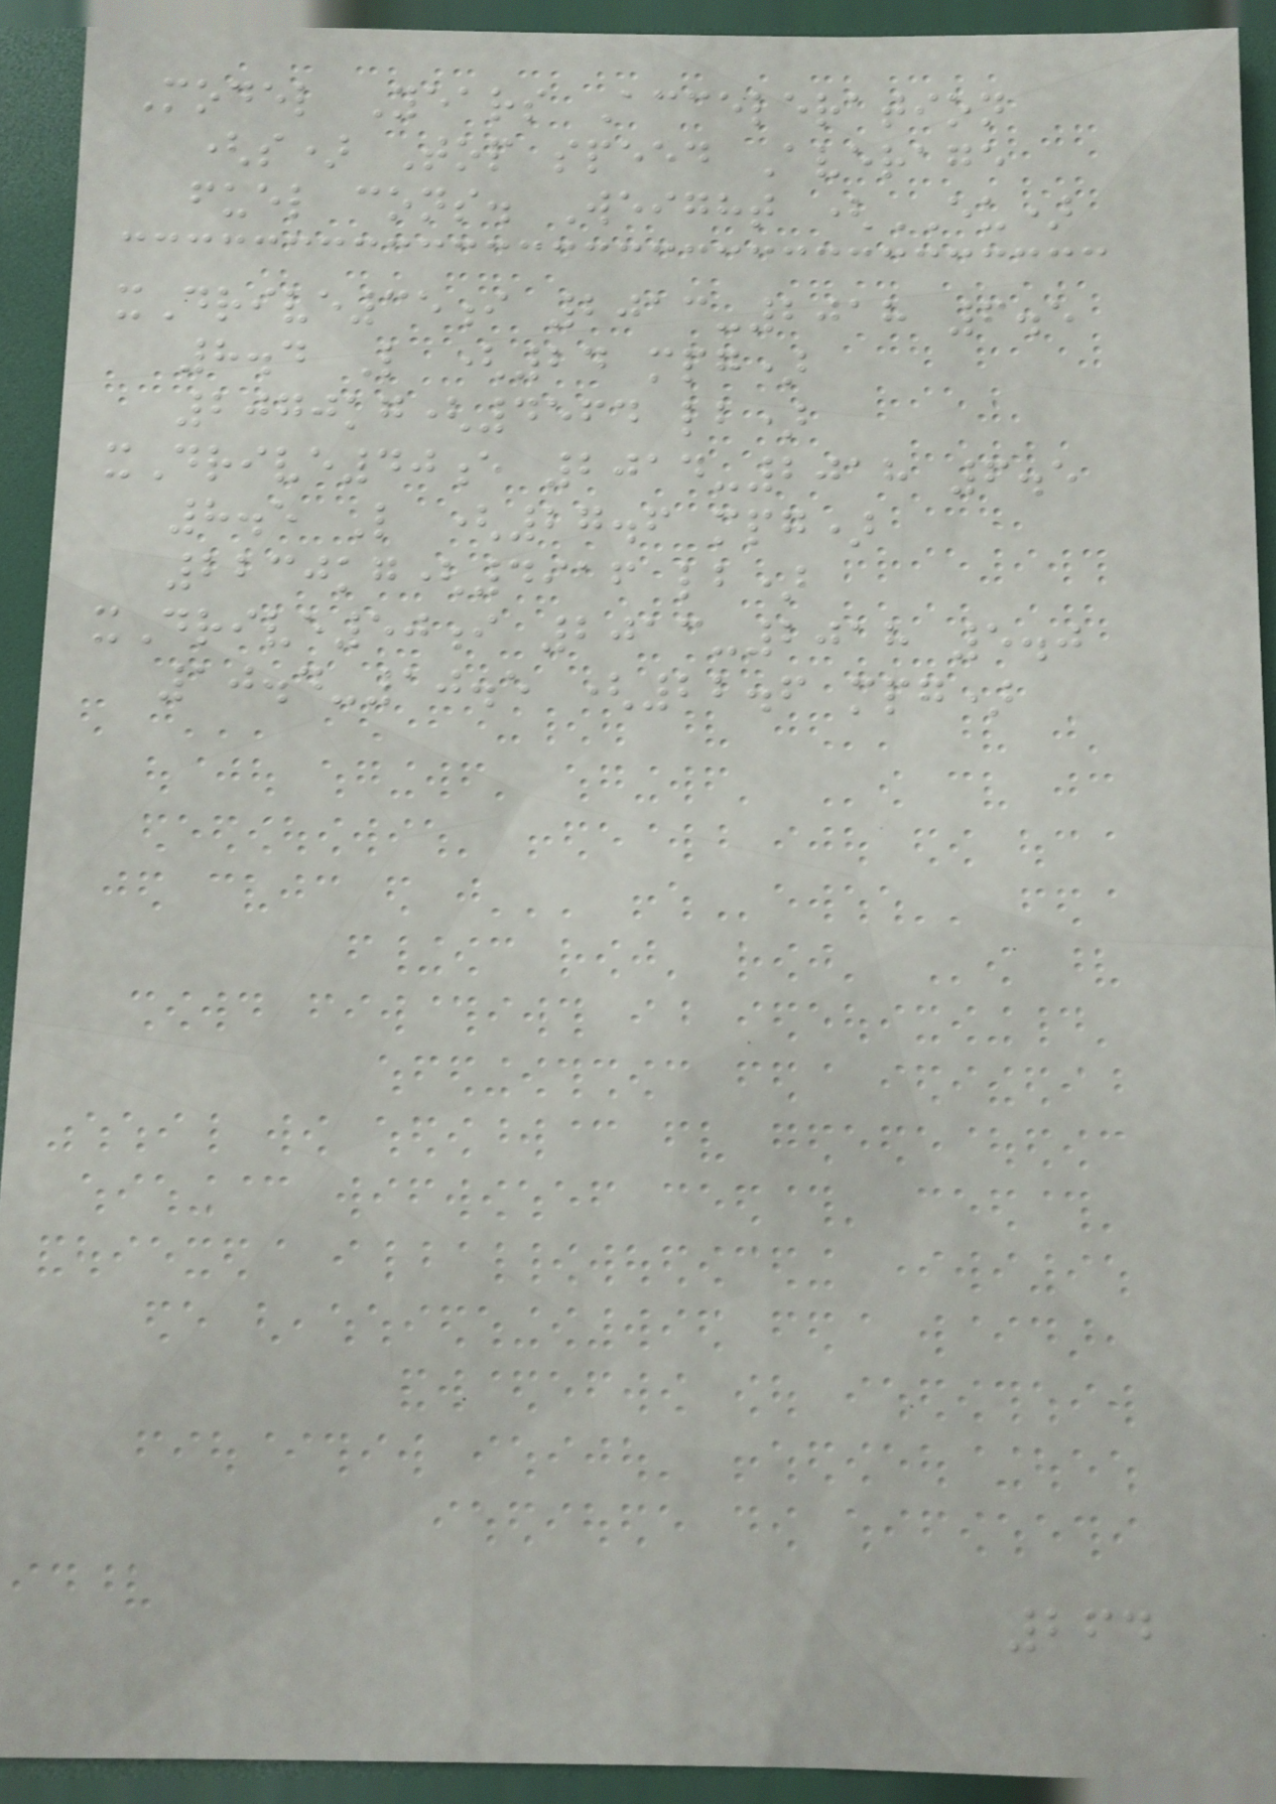Model Years Acceleration
(s) Top speed Average
fuel cons. Weight (EU)
xDrive35i 2013-2018 6.5
8.4 L (24 mpg)
2070kg(4564 lb)
xDrive40e 2014-2018 6.5
8.5 L (27.6 mpg)
2230kg(4916 lb)
xDrive50i 2013-2018 5.0
10.4-10.5 (22.6 mpg)
264
